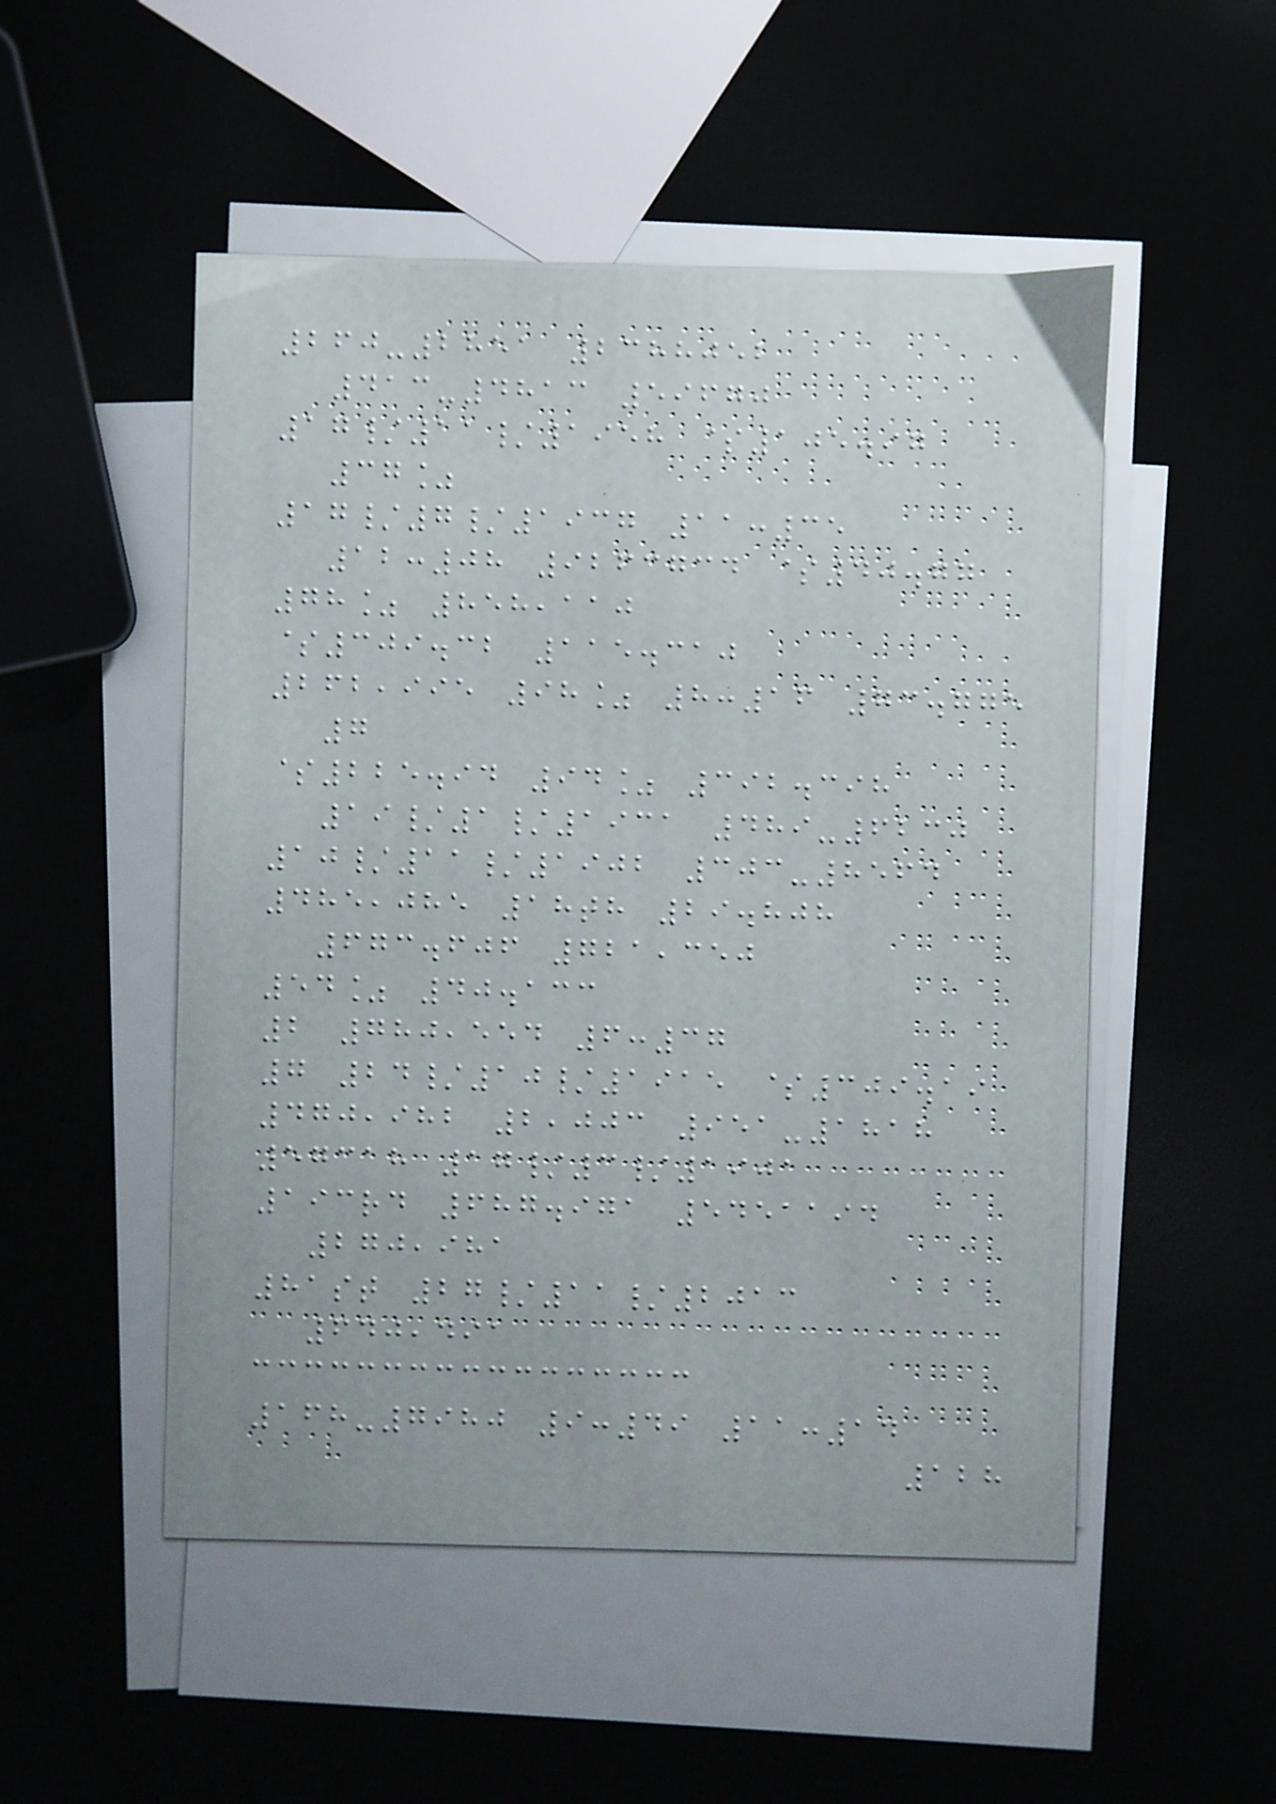260-2851 2388052
413-4813 59670
17/11/1958 $105.97
37%
17/7/1937 11:35
12:08 9263734 $40.77
78% 858,110
$309.32 115.310
262,995 98% 8:16 73.775
7
$225.94 94% 392.398
19/1/1931 489-6230
10/11/1902 303-8564
485,085 18th 29.808
673.606 721,350
54% 40.133
2 780,554 6:37
7 24/10/1915 $309.19
470,982 2,003 951-1818
57318 17/3/1901
193rd 687.971 5451194
270,981
81st 27/11/2013
640,491
168-7980 9:49 11:14
128
